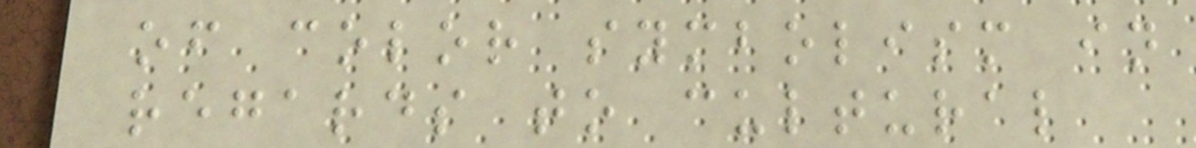of color symbolism in
regards to cultural
